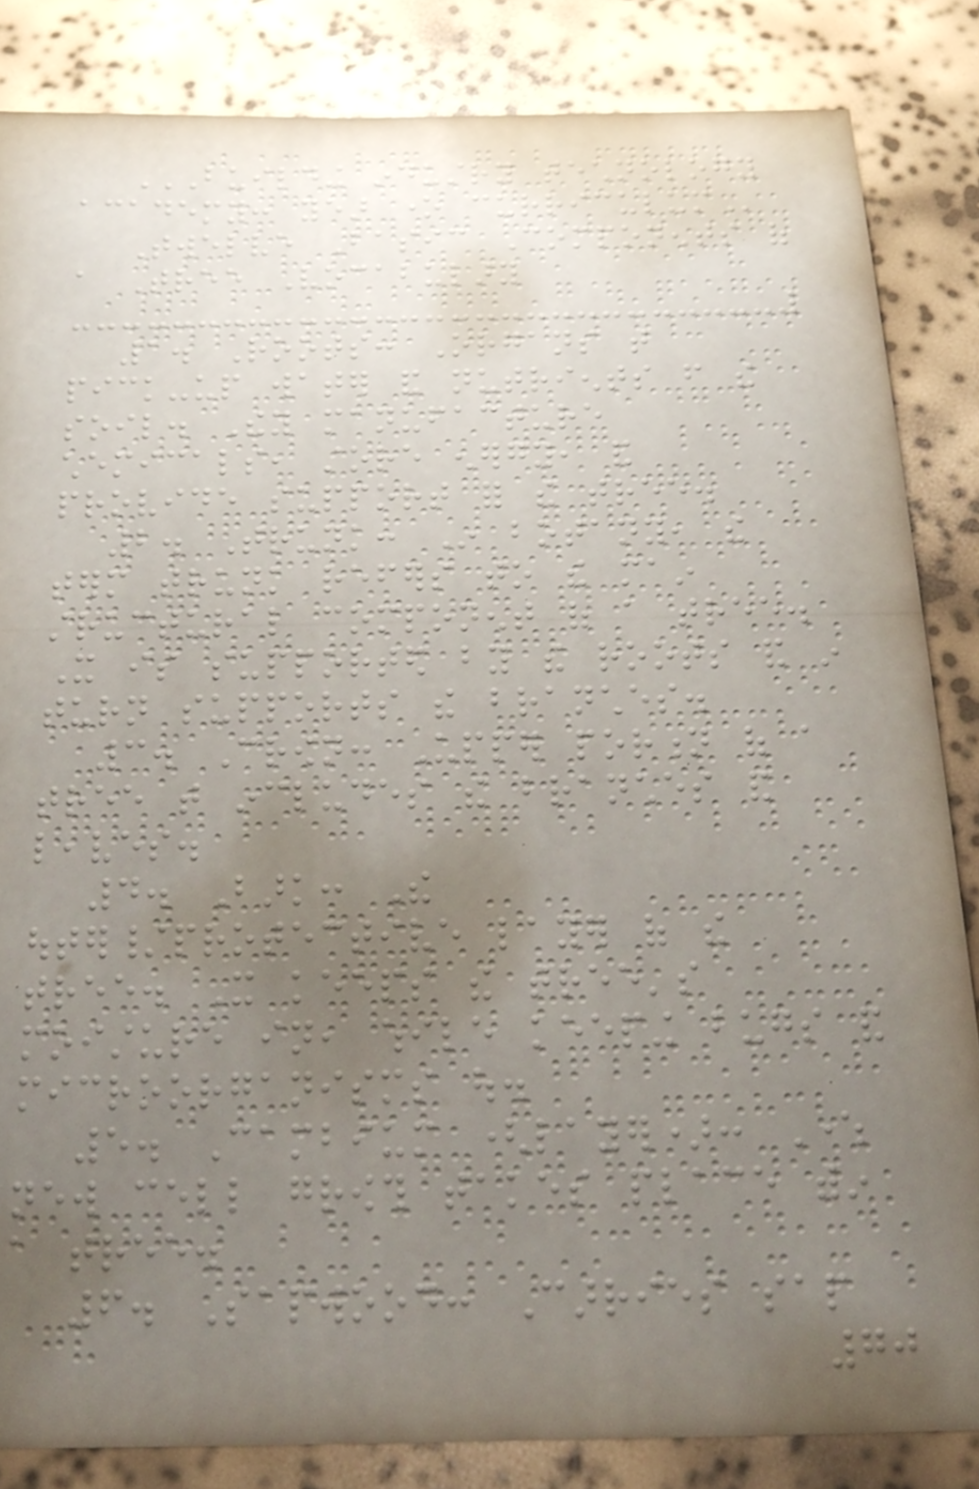BUILDING INDUSTRY TECHNOLOGY
ACADEMY: YEAR ONE CURRICULUM
Twelve Basic Components of
a Tree Vocabulary
1. Roots: Organs that
pick-up water and nutrients from the
soil. They manufacture
chemicals, store energy, and
provide support for the tree.
2. Trunk: In botany, the
term trunk refers to the main
structural component of a tree.
It is supported by the roots and in
turn supports the branches.
3. Crown: Upper portion of a
tree that includes the branches and
leaves.
4. Bark: The
outer/protective layer of the
tree. It keeps the tree's
moisture in, while keeping bugs and
microorganisms out.
5. Cambium (layer): Where
new cell growth takes place within
a tree.
6. Sapwood: Carries sap
70
